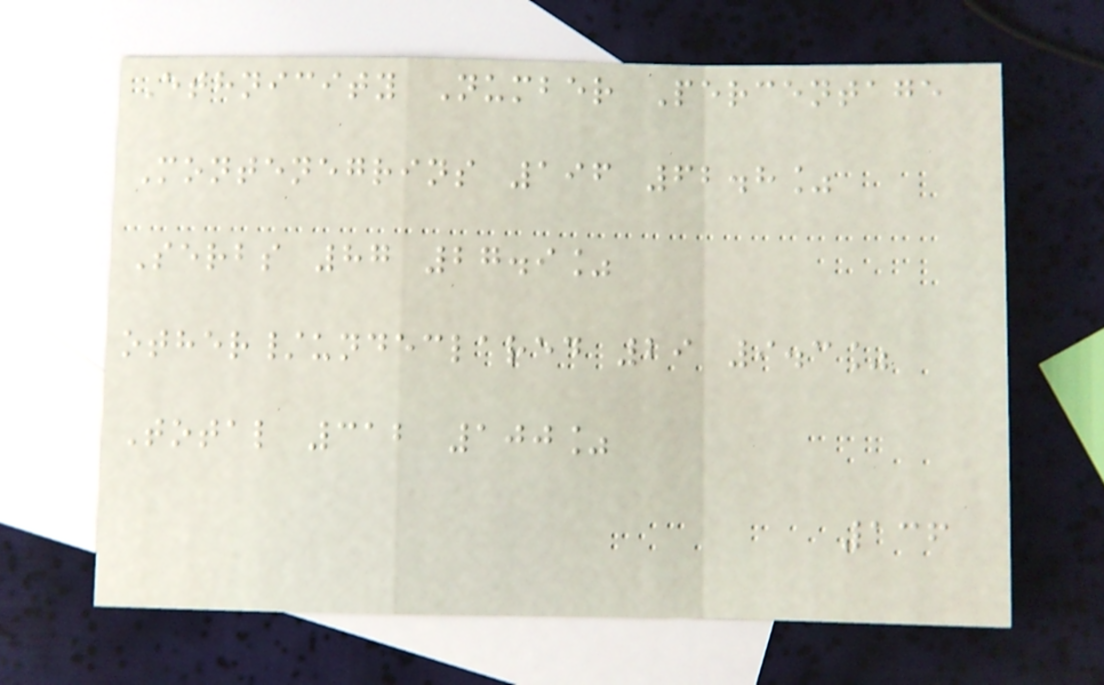Ethnicity Number Percentage
Montenegrins 196 62.8%
Serbs 87 27.9%
other/undeclared 29 9.3%
Total 312 100%
136
